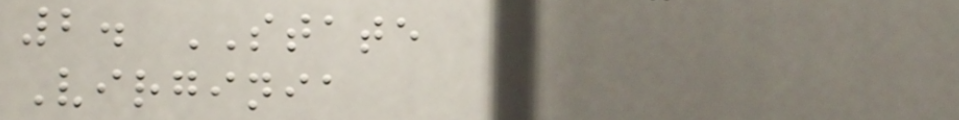2. STATE
Virginia
